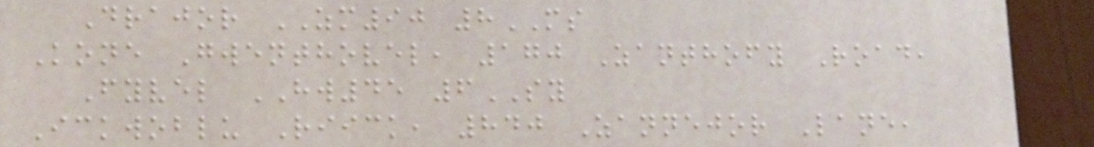Drajor ZM90 8MS
Kone Gwenthovel, 170 Zanthofy Road,
Fyvel HW45 6SY
Ickwoblu Riick, 840 Zannejor Lane,
